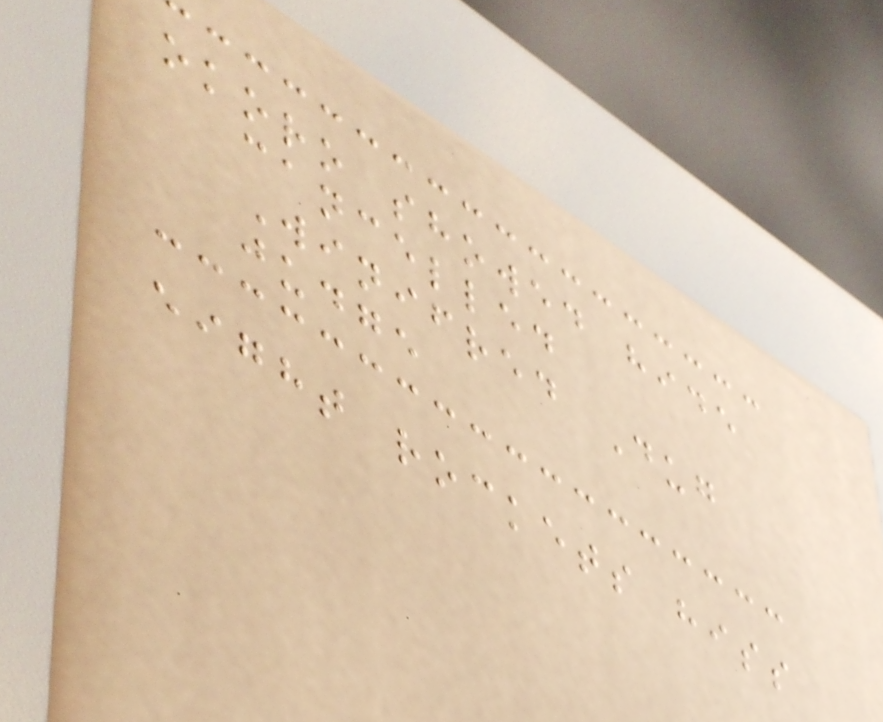okoro showed hide
cancelled
Winifred Dug
judge
eight rockets hiss
